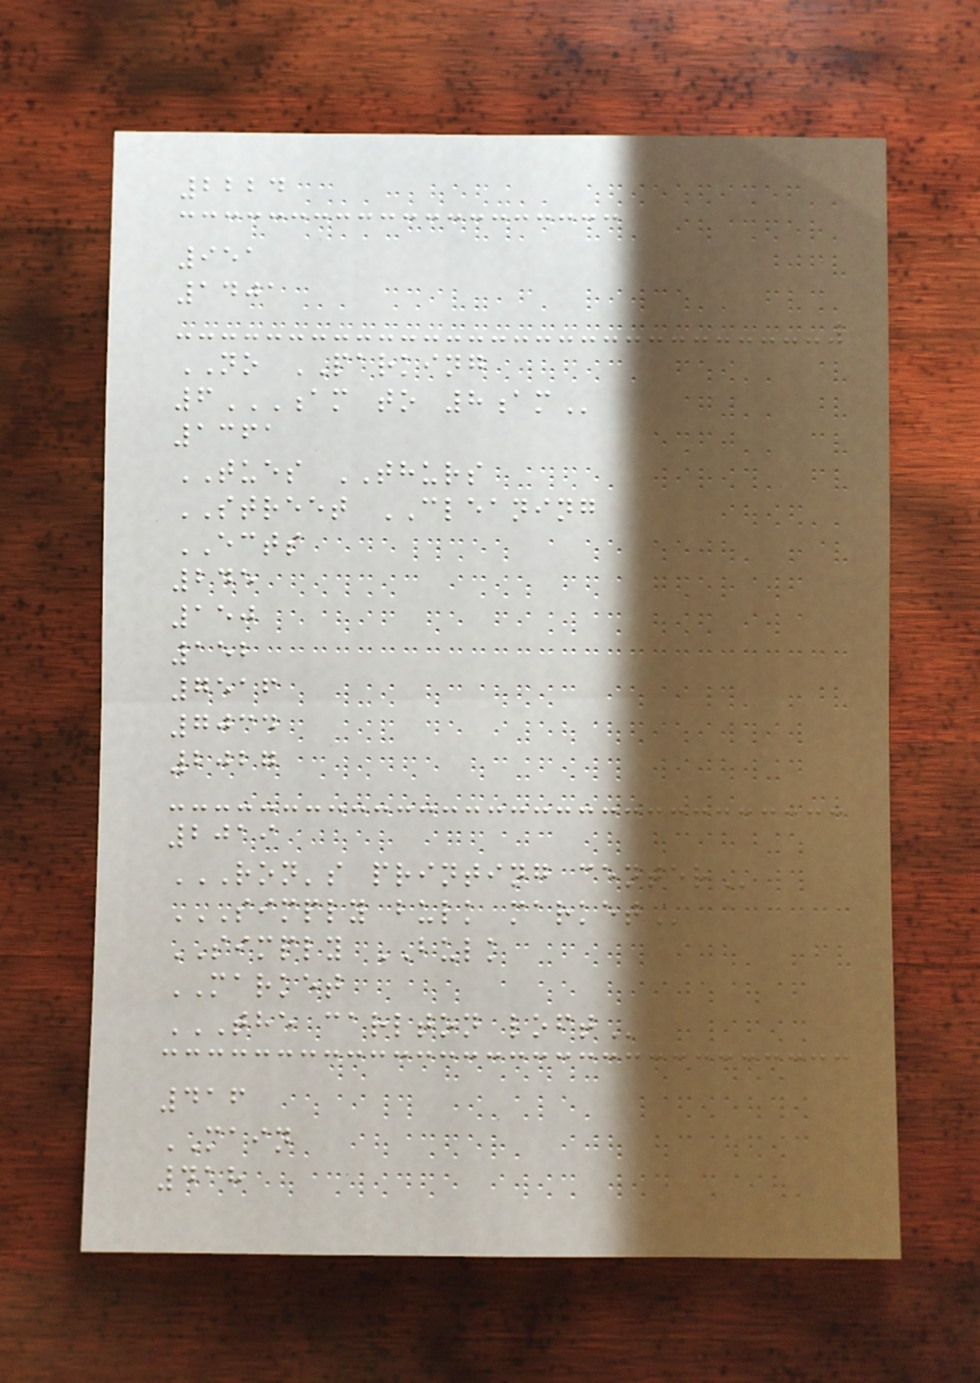2224
951
1401
NO PARKING
6AM TO 8AM
1361
TUES THURS
STREET CLEANING
ECTS
245
150
152
7516
7034
2027
2019
RON'S PRINTING CENTER
SIMPLY BULK MARKET
SIMPLY BULK
MARKET
THE CARLTON LOFT
416
MAIN
418
